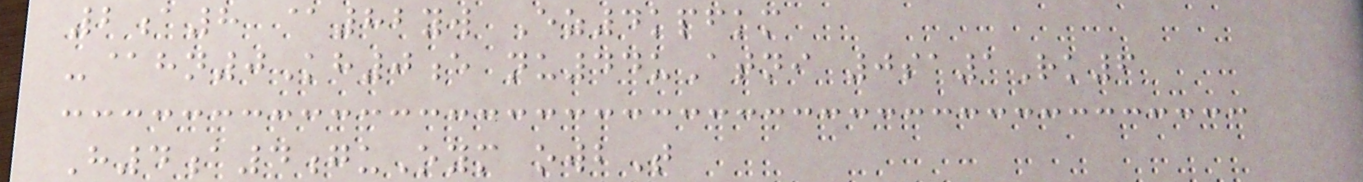2a8 @82yw Ez4kpfkm
-@hn0Kh0e nu44uAtni 0sa1Rk6
H4a4guOym owbT
